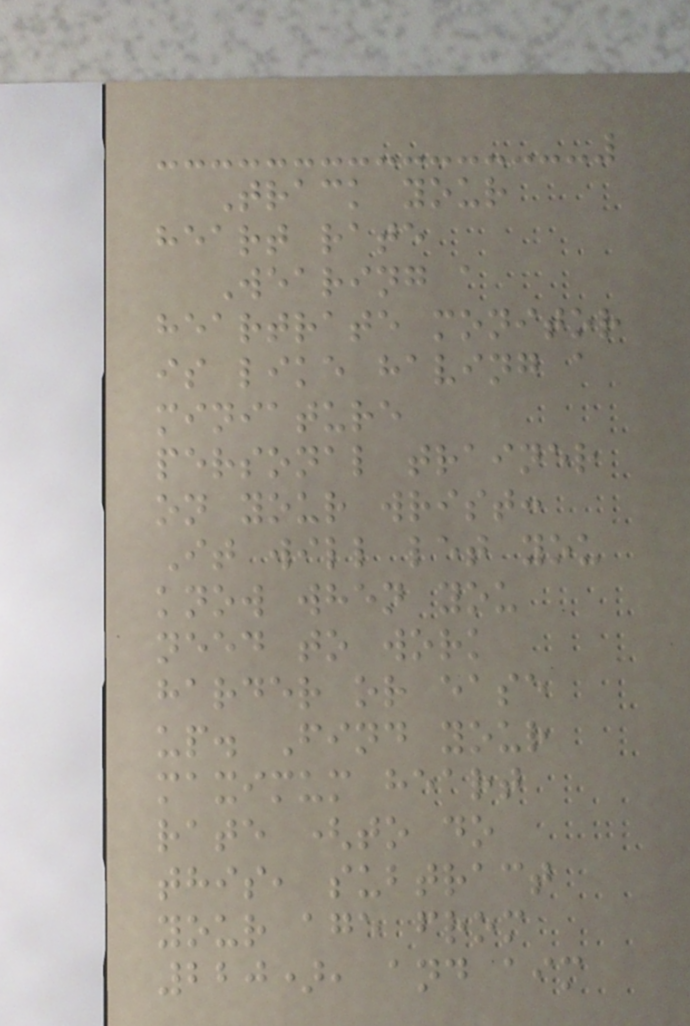Track your
heart rate
Wearing a
heartrate monitor
is like having a
miniature
personal trainer
on your wrist:
It will let you
know when you
need to work
harder or ease
up. Find your
maximum heart
rate (to do
this, subtract
your age from
220), and aim
